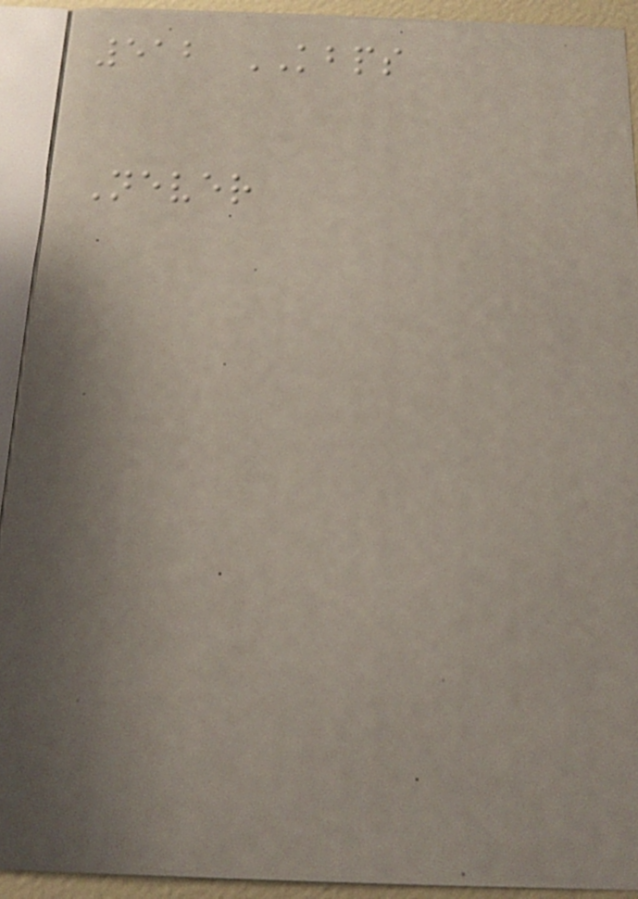512 KBPS
Never
